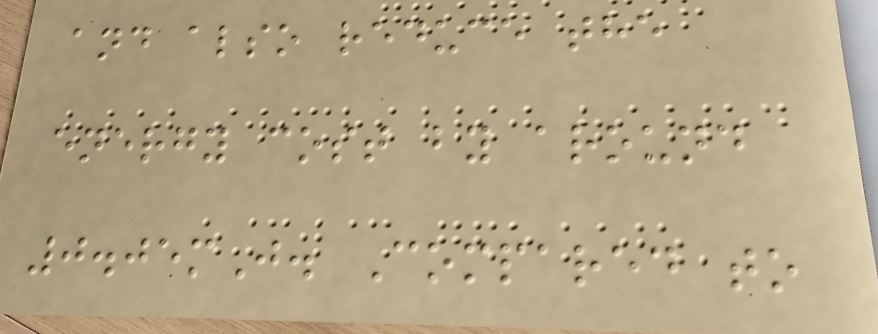and also reduce the
energy cost by around
0.05mJ. Compared to
